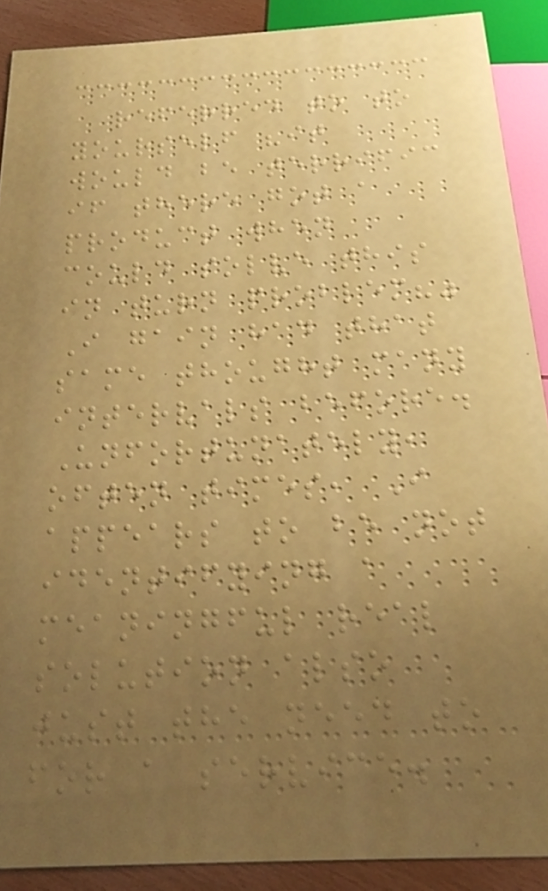referred to to
yourself "it
would be terrific
if there got a
product when
could solve this
in turn problem?"
I gain had that
same thought many
intervals before.
Unfortunately,
often times, I
appears to be not
identifying a
meaningful real
solution also
just the need to
for a service.
